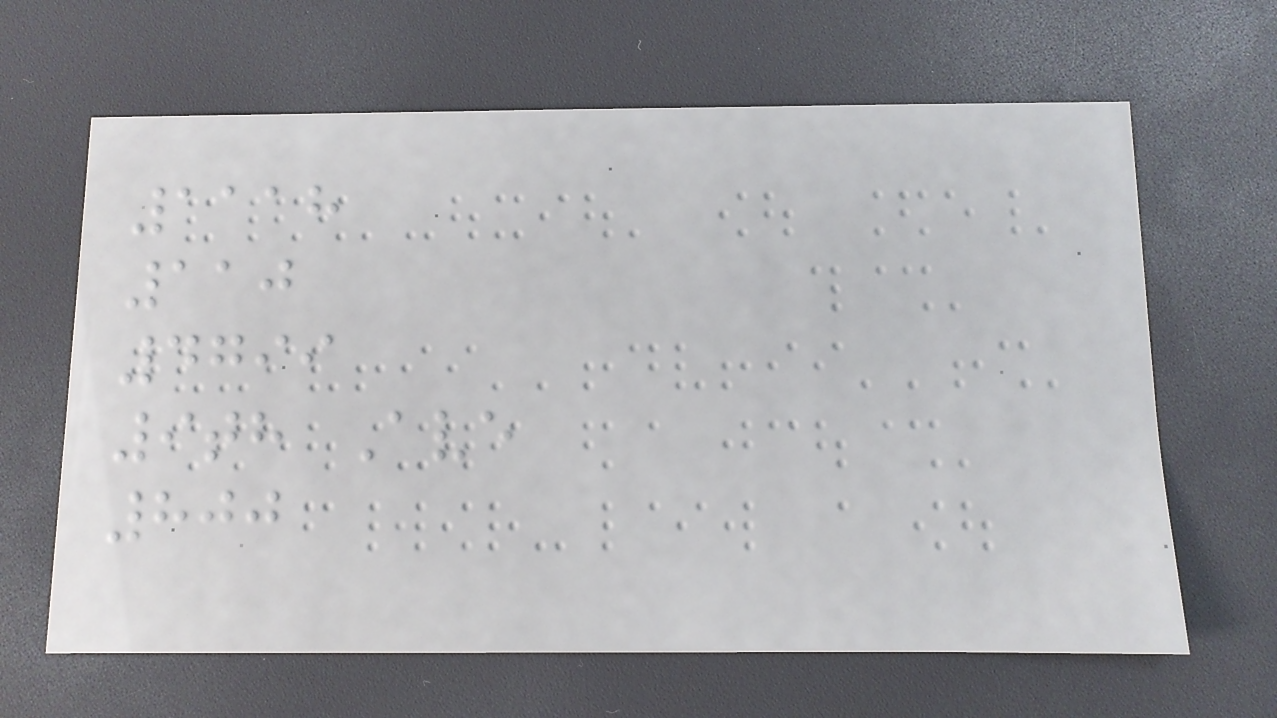1118
110
4799
9th Ave
800
